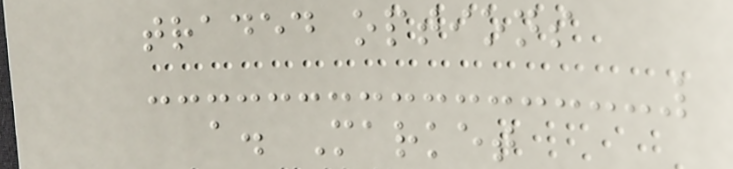traded options
a. Market
